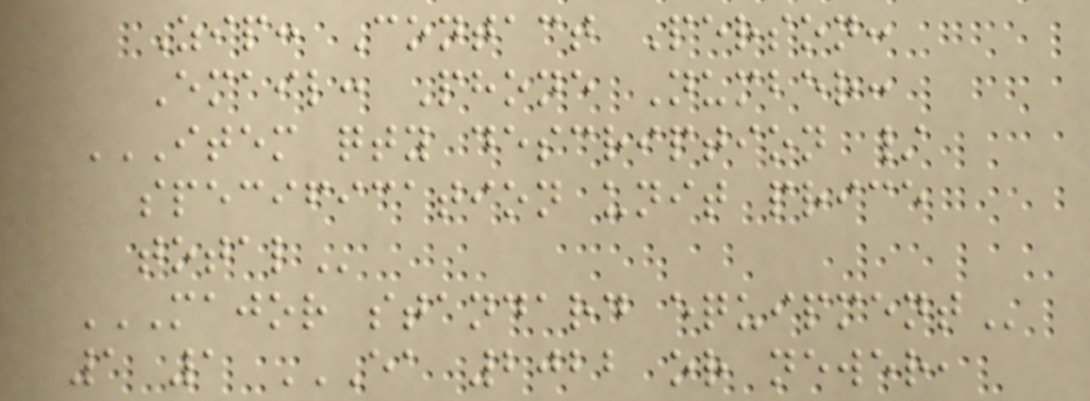Zip: Contact Person:
Email: Phone Number:
ITEM QTY DESCRIPTION /
SPECIFICATION UNIT PRICE
TOTAL
MAJOR STANDARD EQUIPMENT
1 1 EA 2022 OR NEWER,
